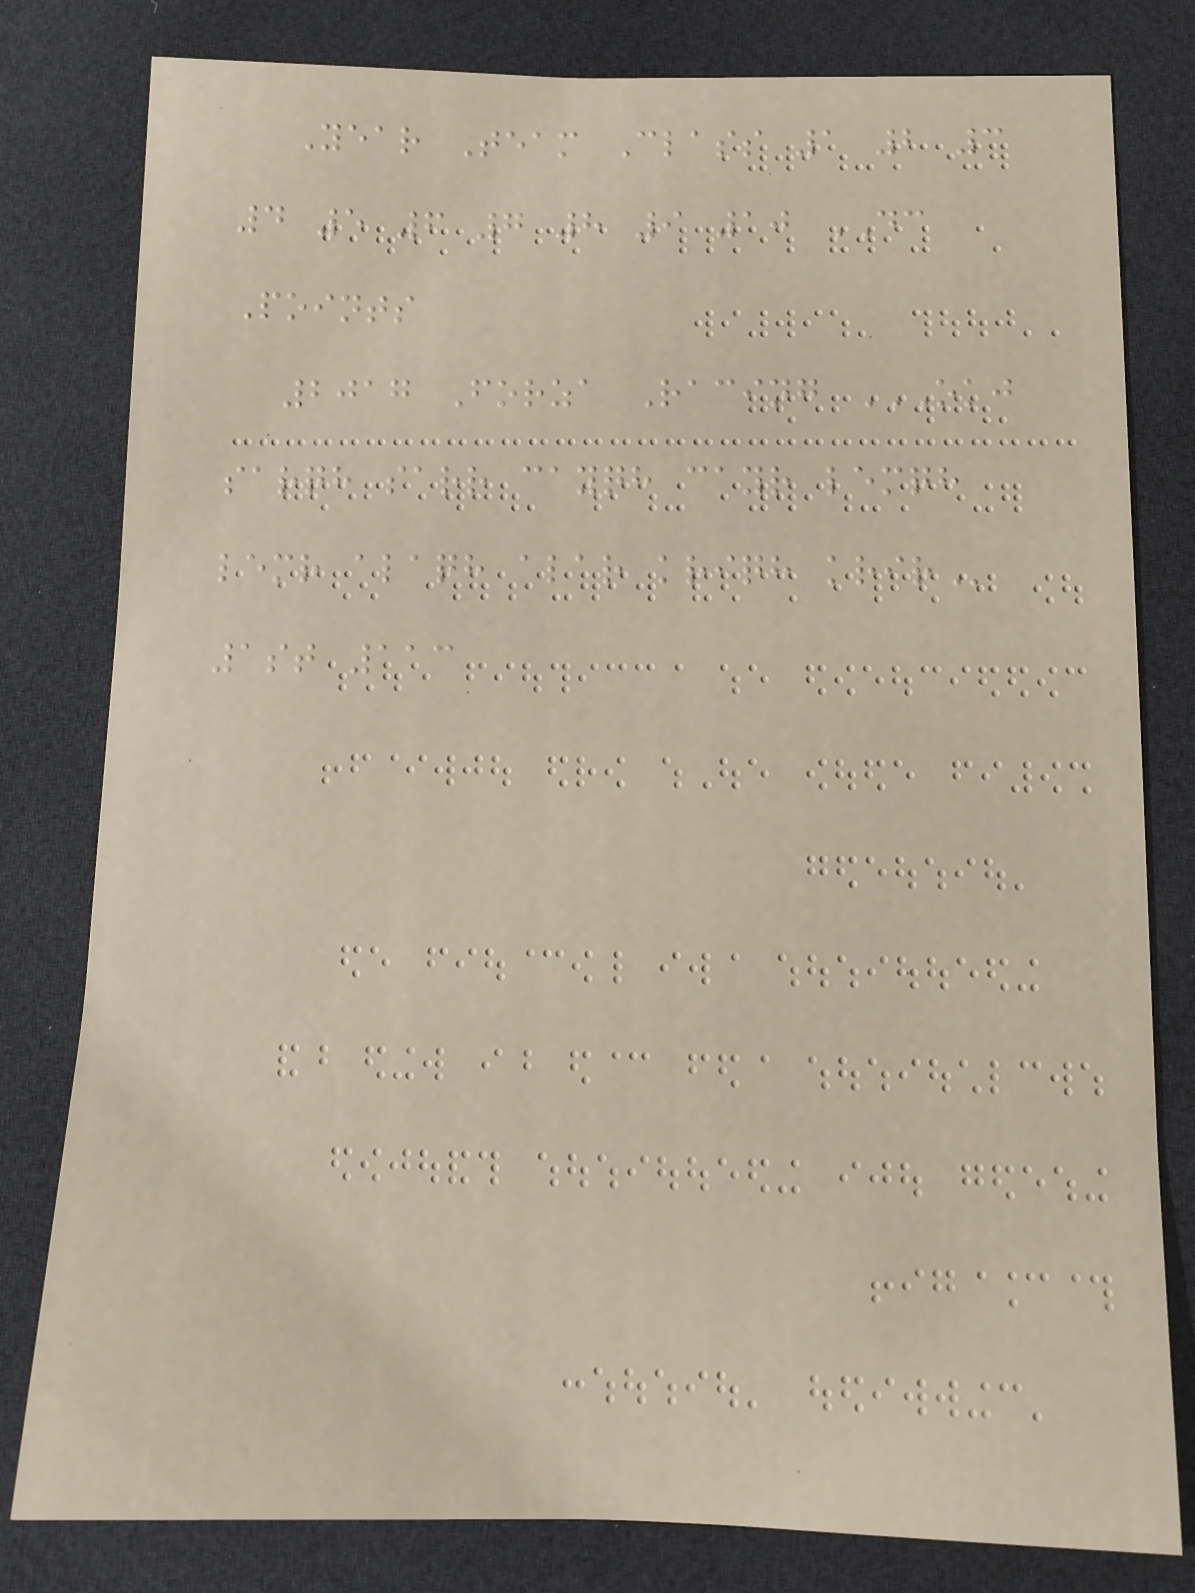Year Team Class 1 2 3
4 5 6 7 8 9 10 DC
Points
2017 Forza Racing OKJ
SARQH SARR CAYQH CAYR LEMQH
LEMR ALAQH ALAR KRIQH KRIR
1st 113
